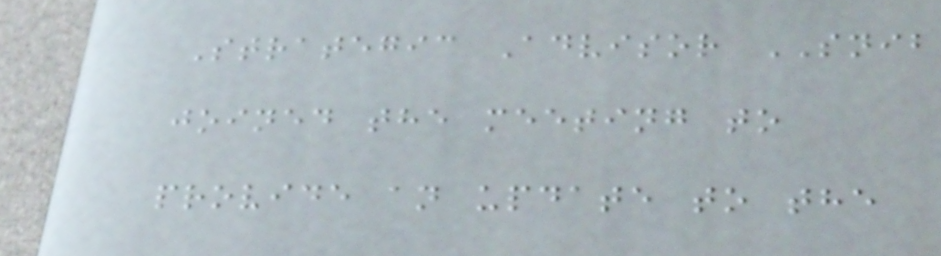Strategic Advisor SNIB
joined the meeting to
provide an update to the
